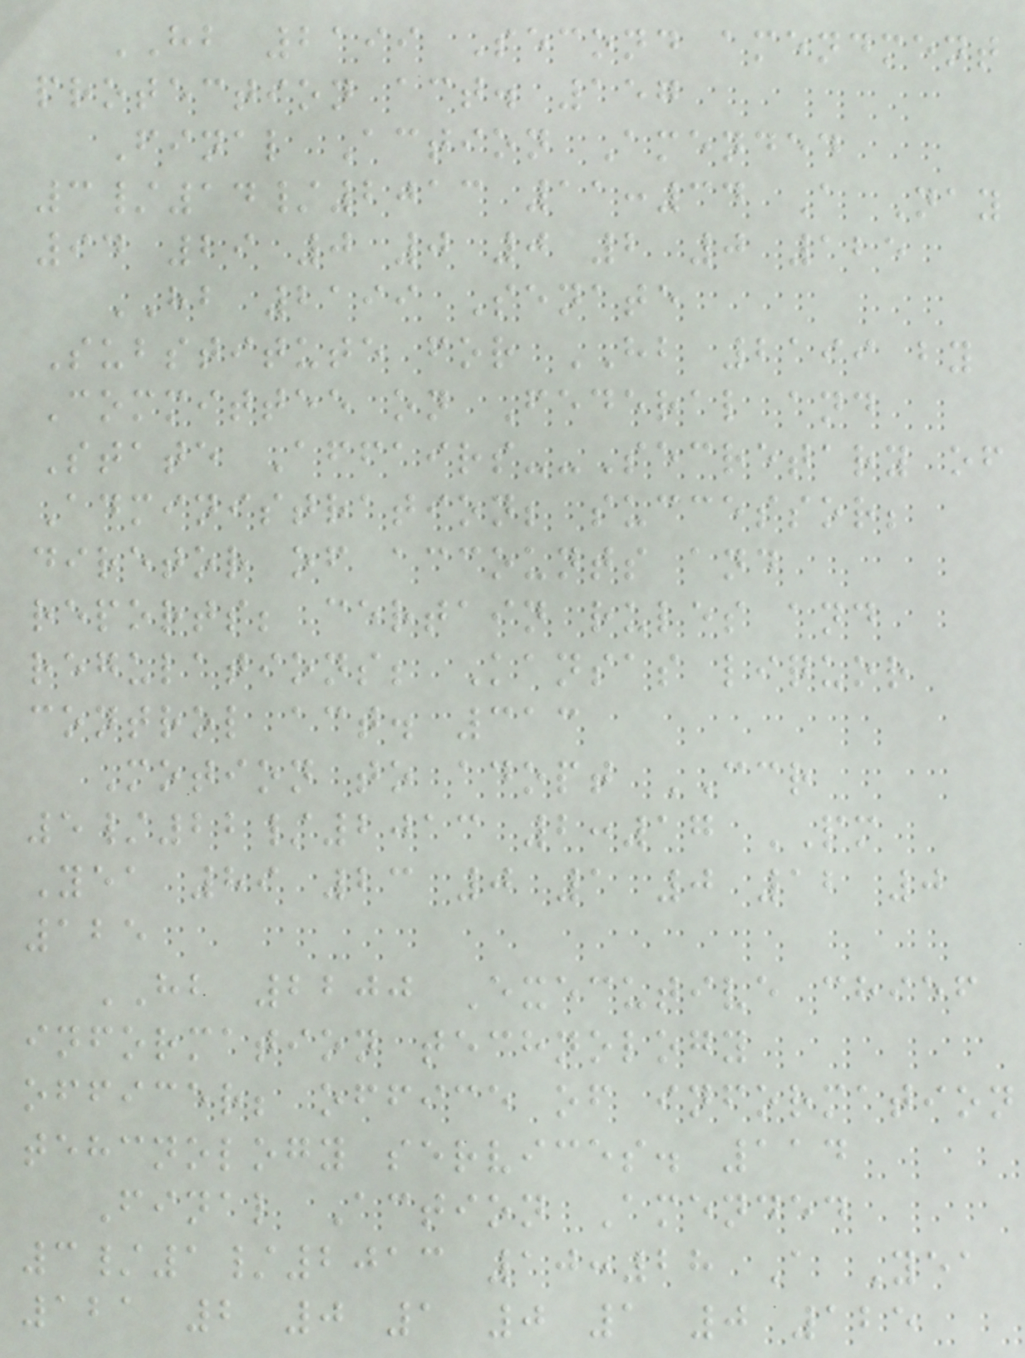HB 2199 Second amendment
protection act. 157
Final Action Amended
3/14/2013 11:34 A Nay
94 29 0 0 0 2 0 125
HB 2199 Senate
Substitute for HB 2199 by
Committee on Federal and
State Affairs--Secretary of
Administration; successor;
diretor of accounts and
reports; certain rules and
regulations; Kansas liquor
control act. 313
Motion to adopt CCR
5/22/2013 2:17 PM
Yea 89 23 0 1 0 12 0
125
HB 2200 Executive chief
information technology
officer; office of information
tehcnology services. 114
Final Action Amended
3/1/2013 10:28 A Yea
121 2 0 1 0 1 0 125
